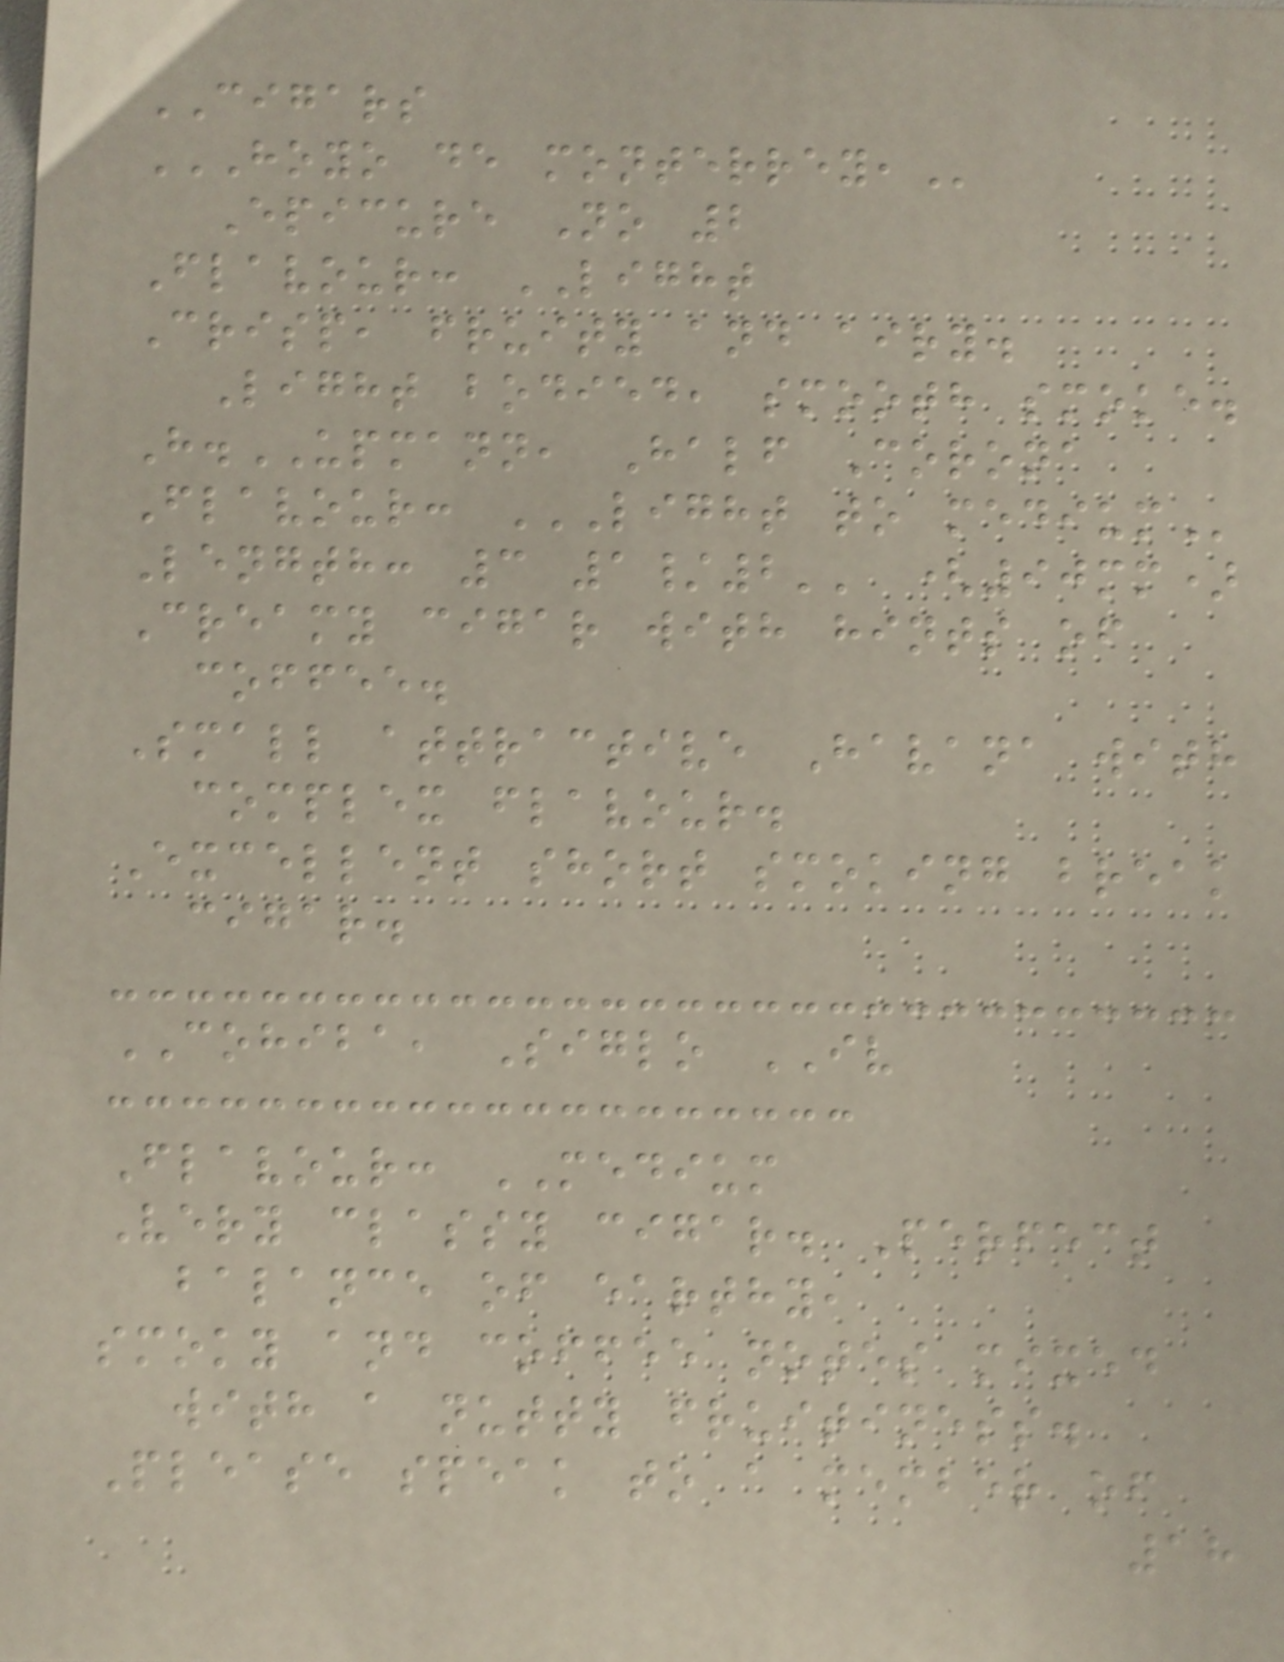CIGARS
HOYO DE MONTERREY,
Epicure No 2
Flavour: LIGHT
Crisp, fruity and airy.
Light bodied, smooth smoke.
H.UPMANN, Half Corona
Flavour: LIGHT TO MEDIUM
Length: 3 1/2'' (90mm)
Creamy cigar with hints of
coffee.
Small attractive Havana with
complex flavour.
Excellent short smoking break
cigar.
COHIBA, Siglo IV
Flavour: MEDIUM
Very classy cigar. Perfect
balance of earthy,
smoky and coffee notes mixed
with a nutty fruitiness.
Please speak to a member of
18
